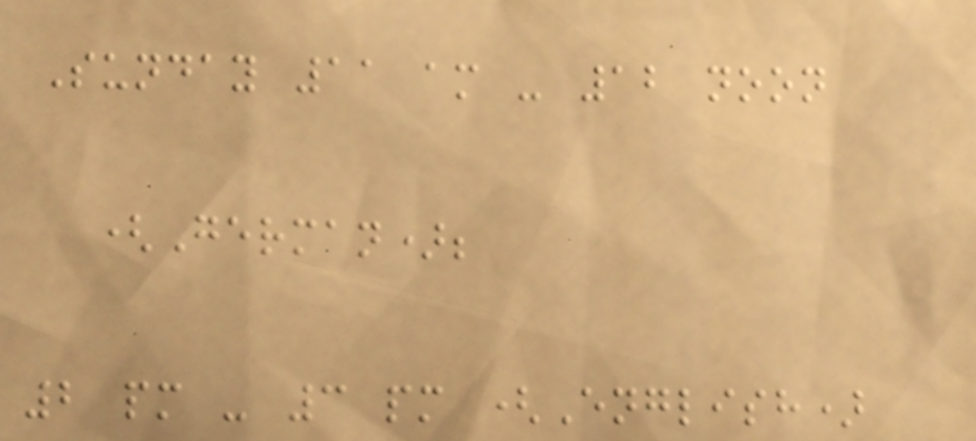Sunday 11 am - 12 noon
(German);
2 pm - 3 pm (English)
